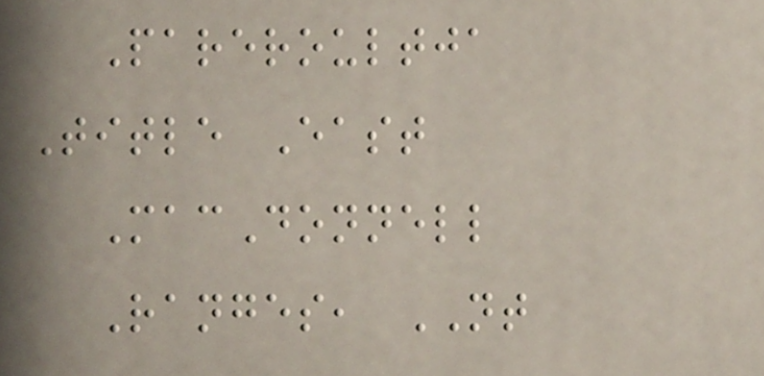Pareroultja
Title East
MacDonnell
Ranges, NT
